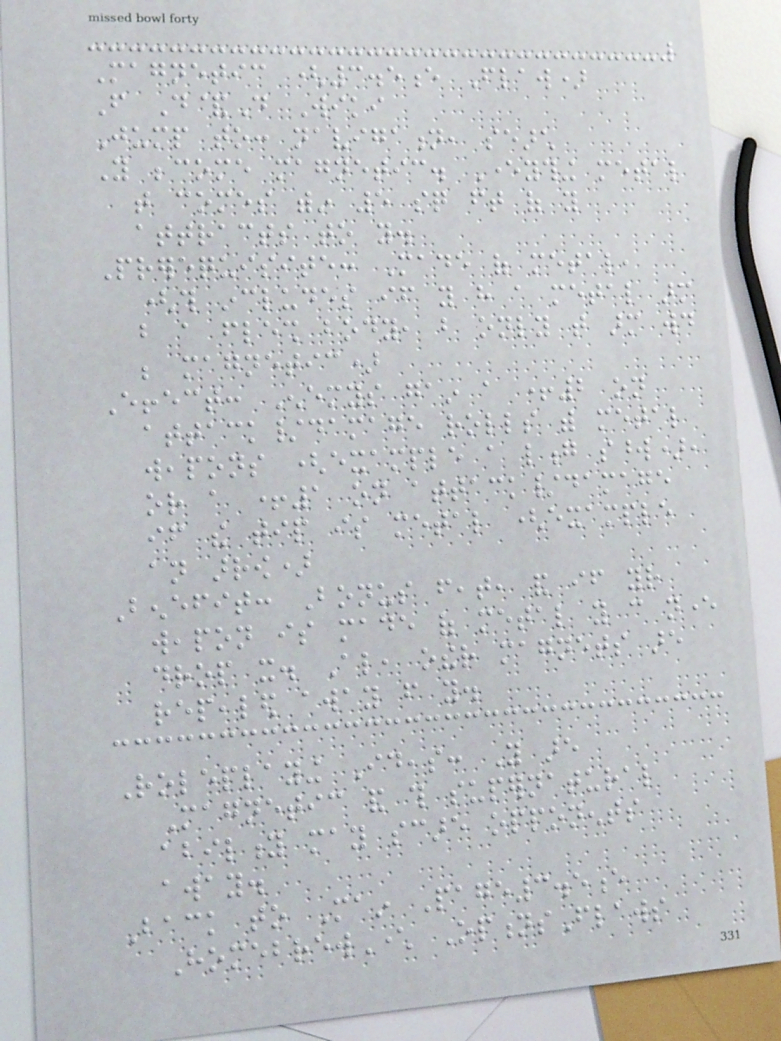Magnetic (3.5e Flaw)
From D&D Wiki
Jump to: navigation, search
You become magnetic. Everything metal
that comes within 5 sq ft of you
attracts to you.
Prerequisite: Made of metal,
(this includes if you have a metal arm
but a flesh body, but only that arm would
be magnetic)
Effect: Enemys gain a +2 on
attack/damage rolls with metal
weapons (example a long sword),
or a +1 on attack/damage
if the tip is metal (example
an arrow)
Benefit: Bonus feat, and if your
weapon is made of metal you can never
drop it. Also, other magnets are
repealed away from you.
Roleplaying Ideas: You are
Magnetic and this supernatural
ability may scare opponents
away.
Back to Main Page3.5e
HomebrewCharacter OptionsFlaws
